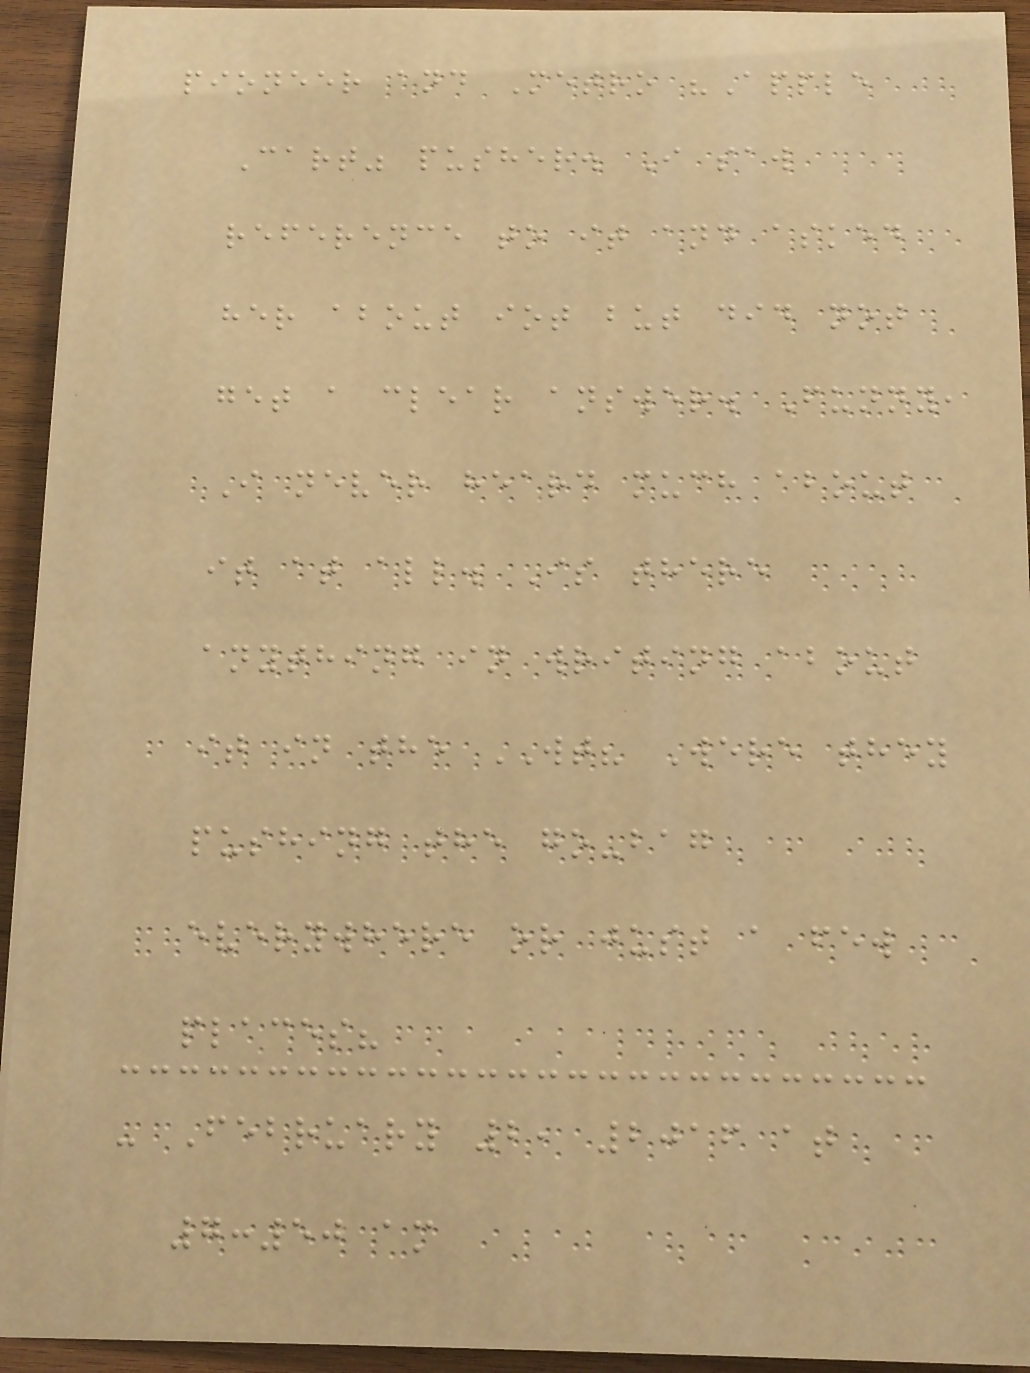pioneer and Metro "Apple
Cart" pusher. I saw
reference to it and asked
her about iot but did not
get a clear answer. Funny,
I never heard much about
it at all. Is there
anything in writing about
it in the WT? Were they
pushing the go-bag
everywhere or just a few
places?
- February 2, 2016 at
7:50 am
